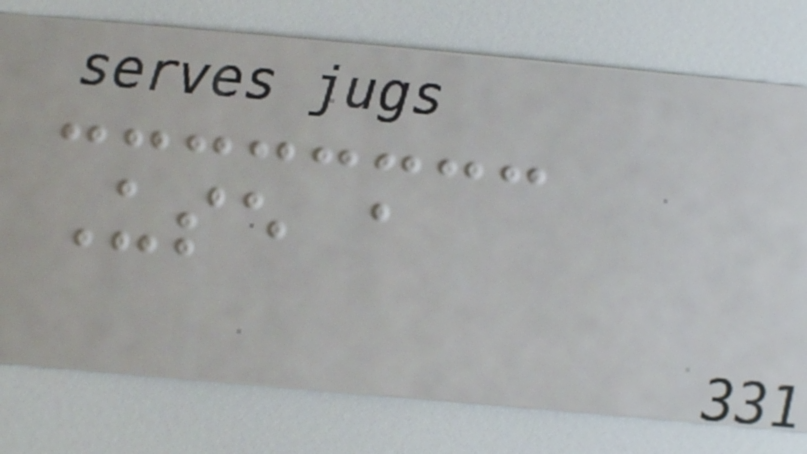Use a
